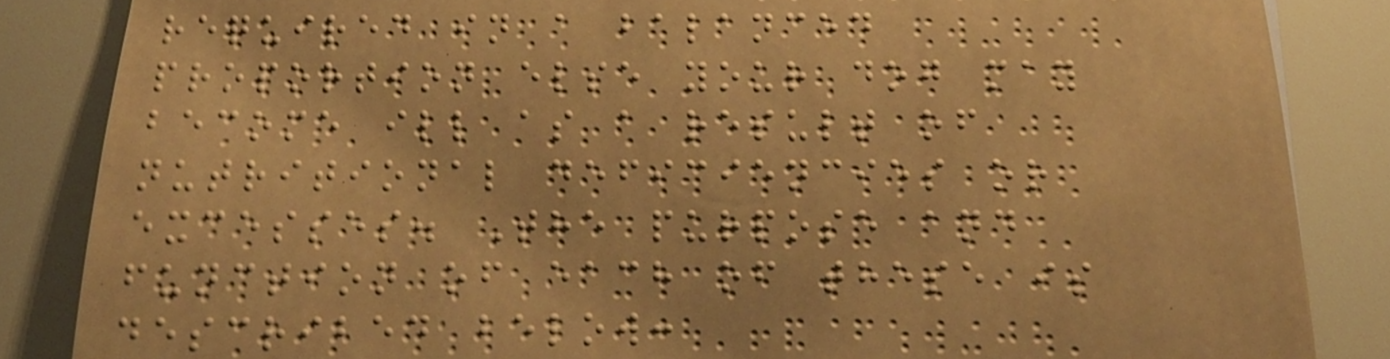required in a balanced
proportion else your dog may
become ill as a result of
nutritional deficiencies or
excesses. The purpose and
function of each of these is
described below:
